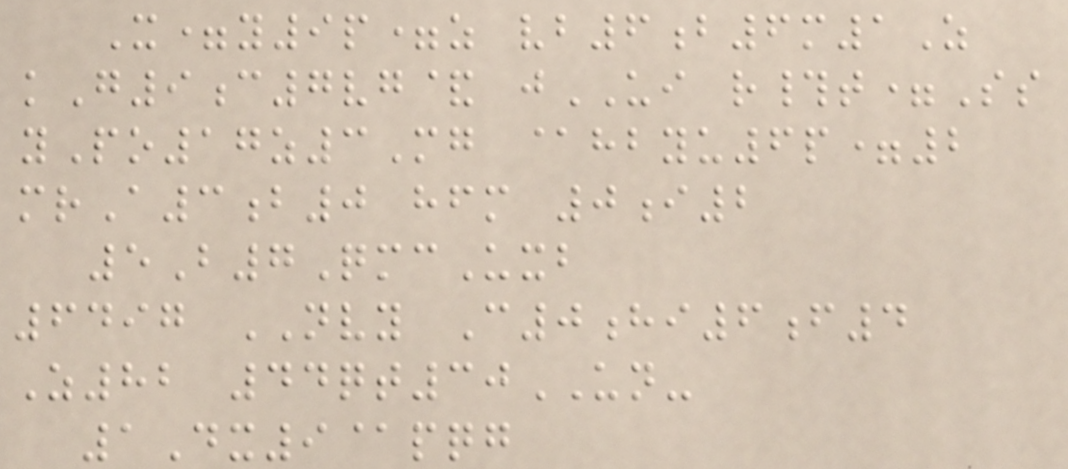X=y9p=z vb6b6m1Z
kG9c7vg& jUI r#t=Ss
yPo17z3Mg @hbyu6p=2
mrA3b0 hfm 0i2
5B7QmcUxb
6497 NVY C0hi6f4
Z82 44qt30UN-
1Dx9@pqg
